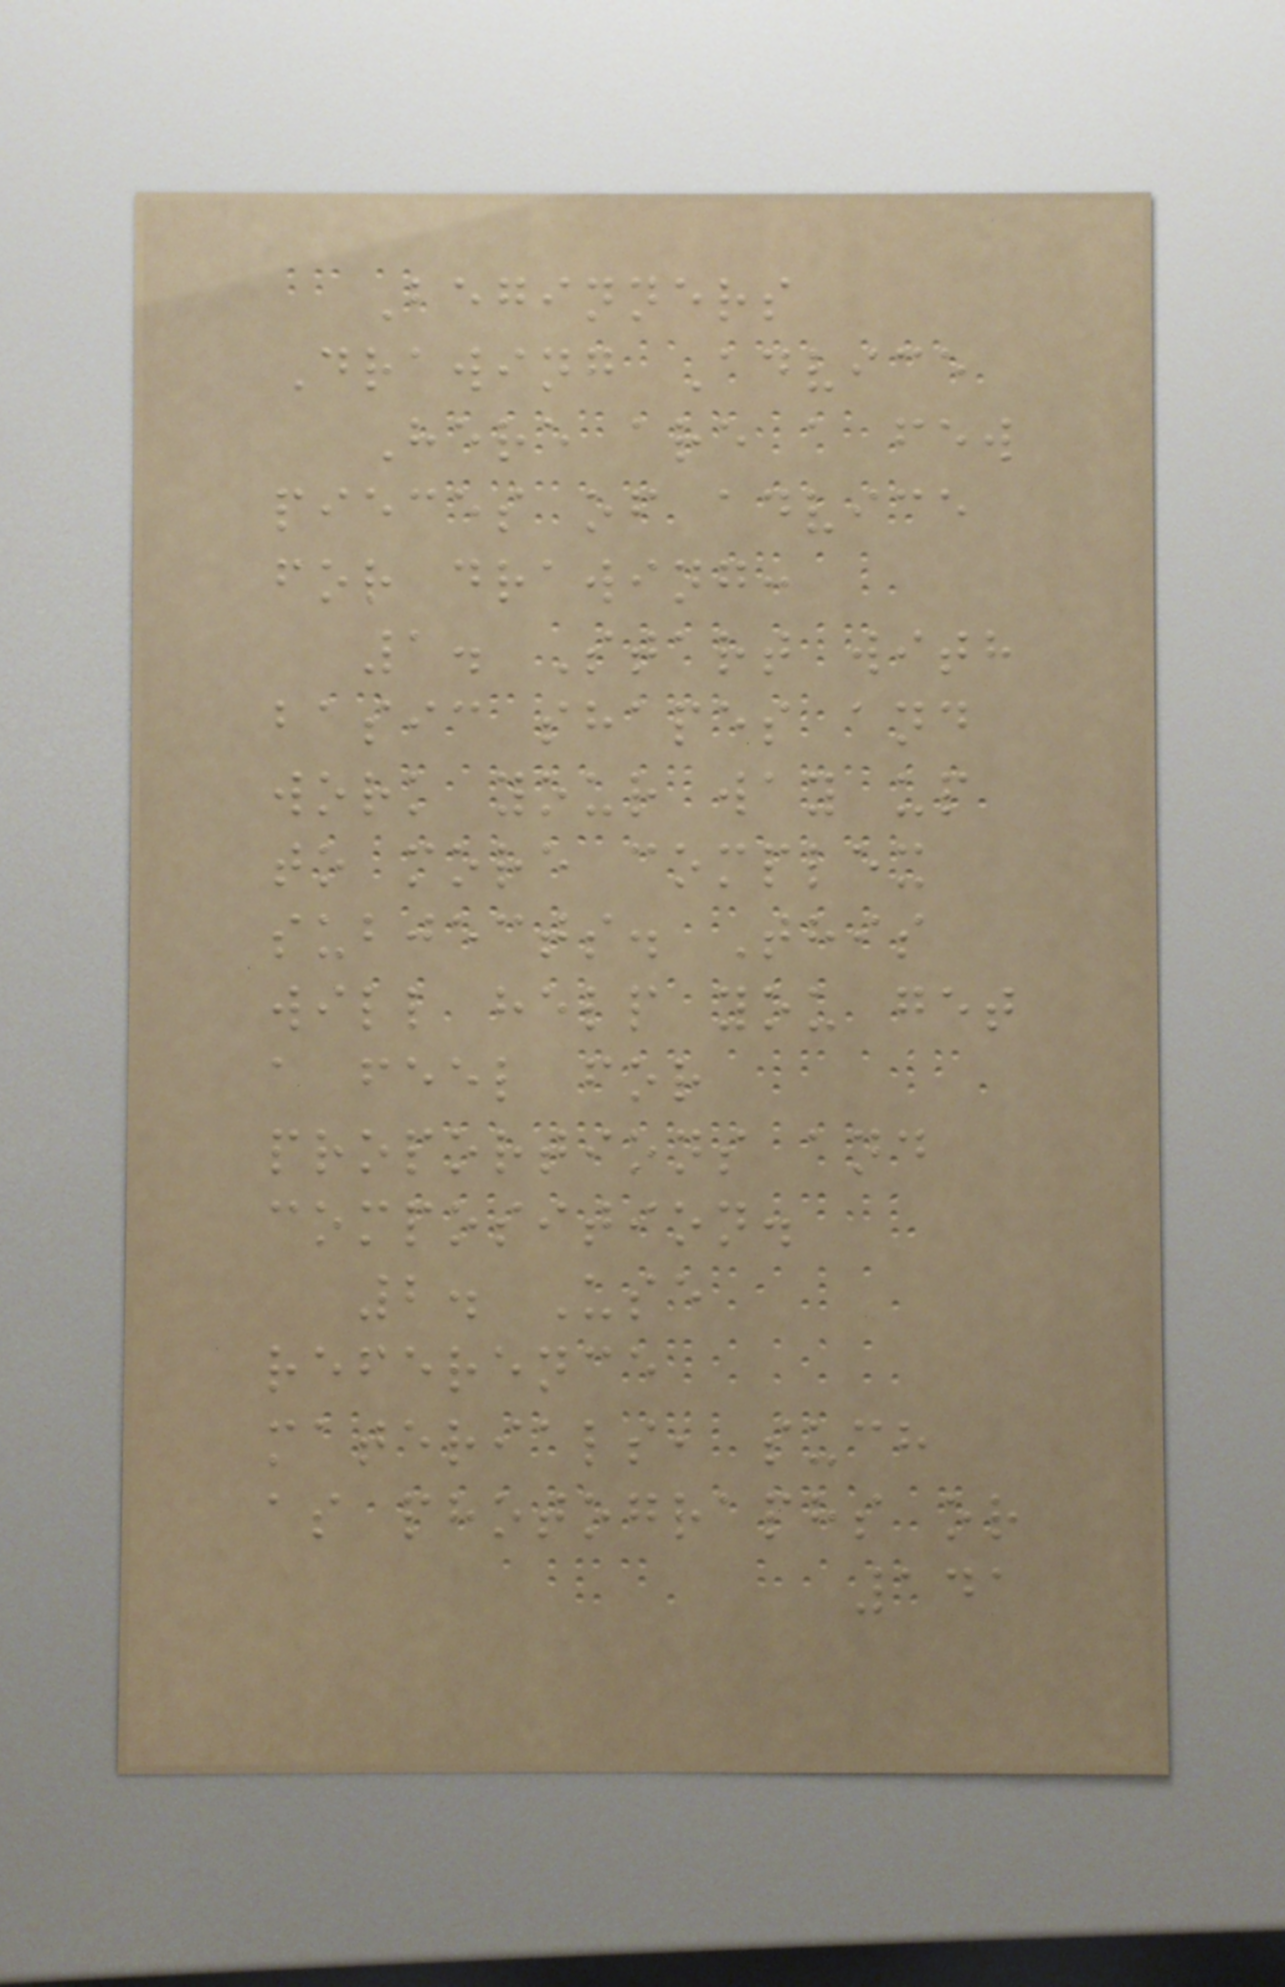Beginners
Drawing Advice
Here are a few
pieces of advice
for drawing:
1. Start with
basic shapes and
work your way up
to more complex
subjects. This
will help you get
a feel for
proportions and
composition.
2. Use
reference
materials, such
as photographs or
141
